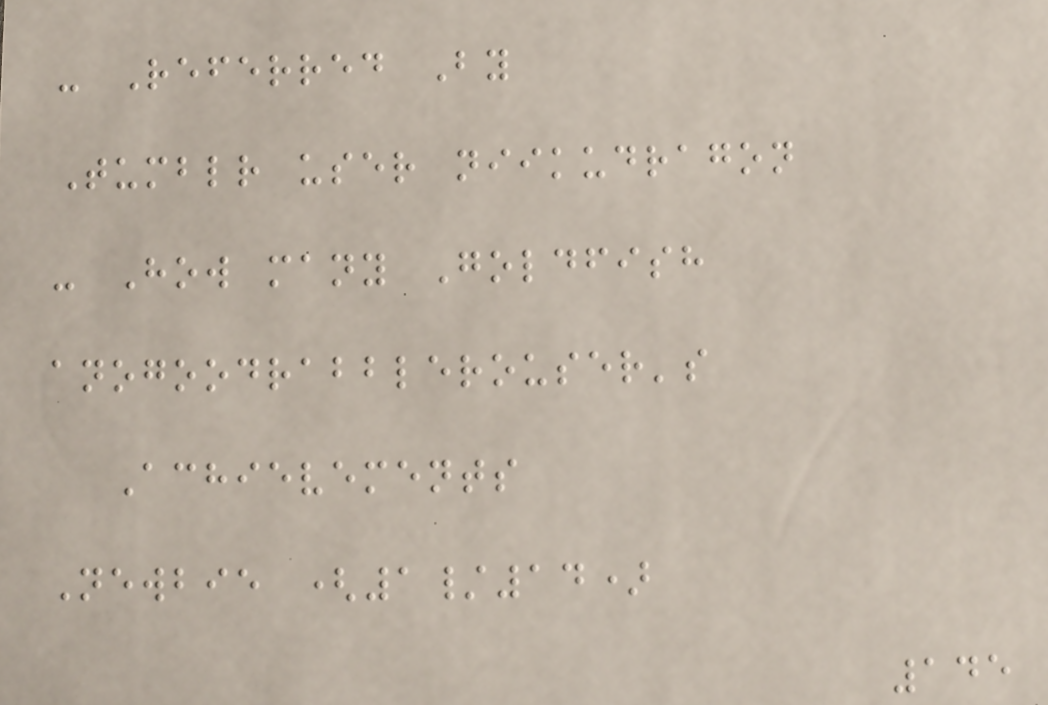- Referred By
Tumblr user niikudragon
- How many Goldfish
anogoodrabblerouser's
Achievements
Newbie (1/14)
145
